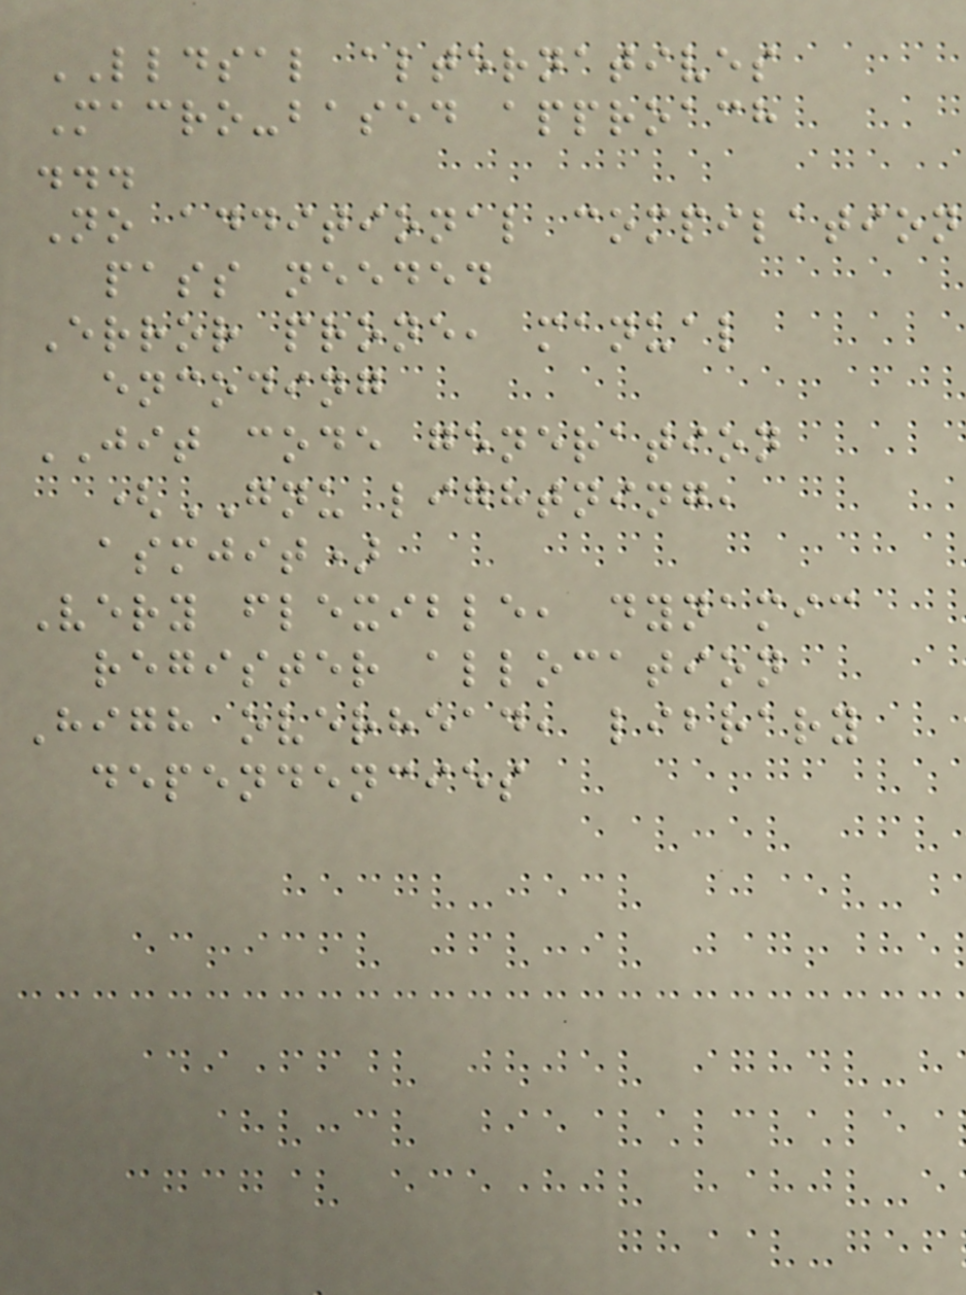LLDSAL alternatives
Macro-based approach
...
No additional compilation
pass needed
Error prone, manual
encoding
JIT code generation
(GNU lightning,
asmjit)
Very flexible, dynamic
register allocation
High overhead, library
dependencies
